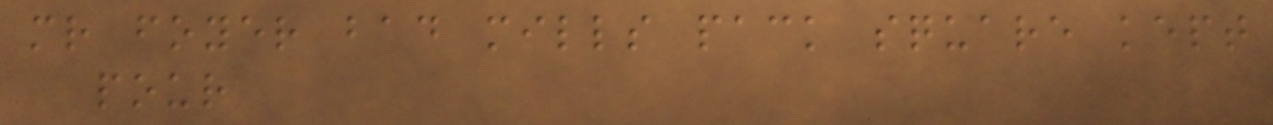mr foyer bad mills pack square kept
pour
